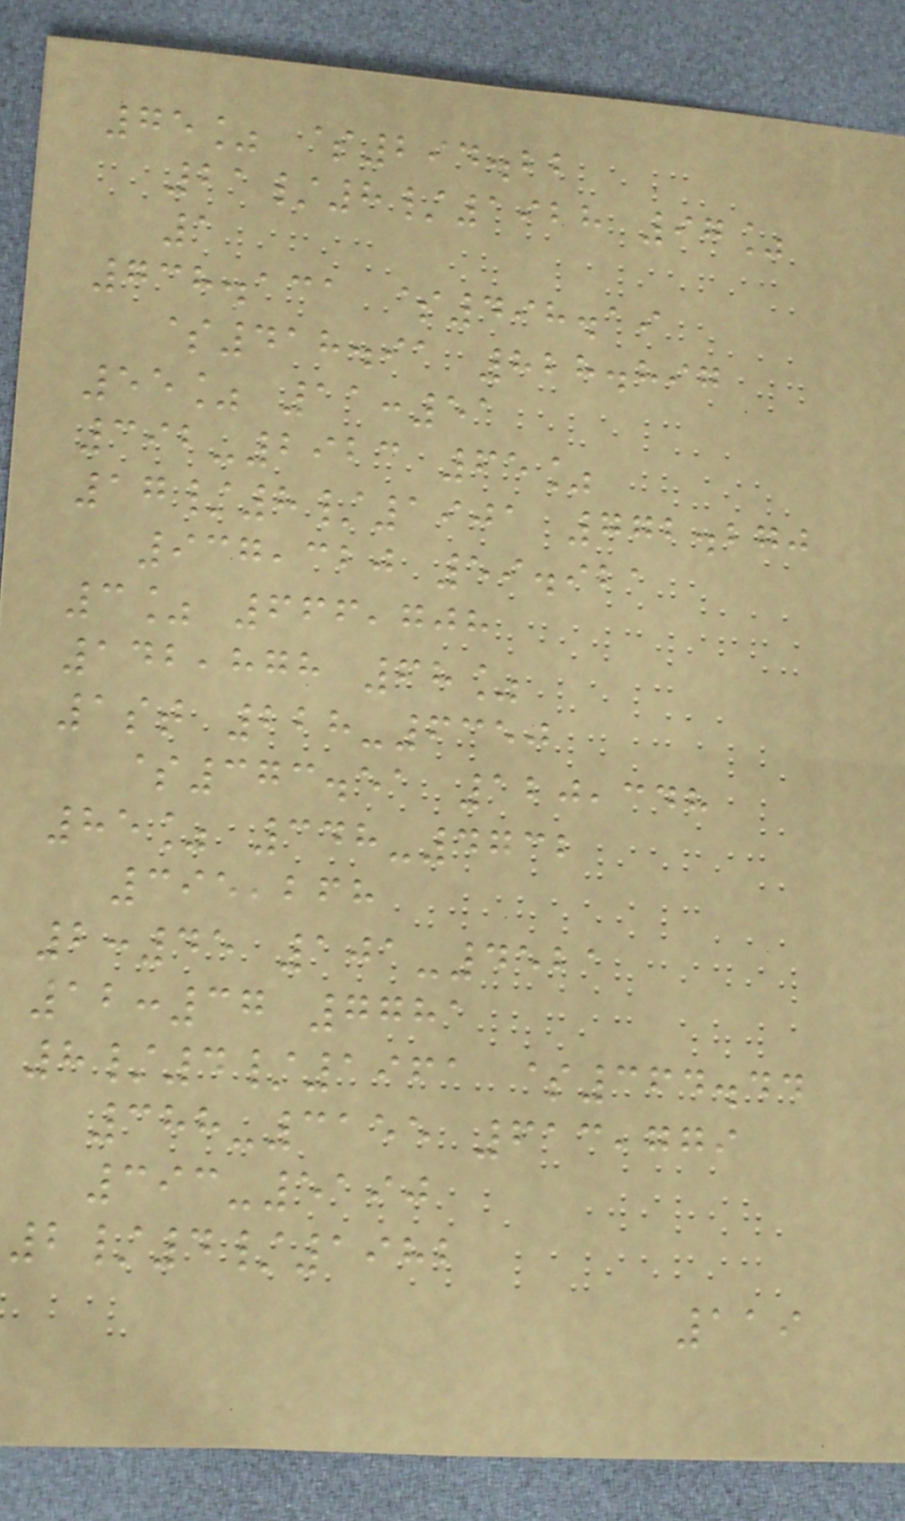75% $294.22
21/8/1928 97%
1
738.131 $498.19
$418.91 828.897
55% 11:51
392-2923 65%
17/8/1901 772.270
937,320 59.921
3% 666,708
142,878 68%
1st 228-6350
$373.51 120,348
85% 348-4732
395,268
2:45 101-4521
12:37 7781
8/4/1961 $364.44
388-3155 613,779
393-5190
2/4/1982
119
